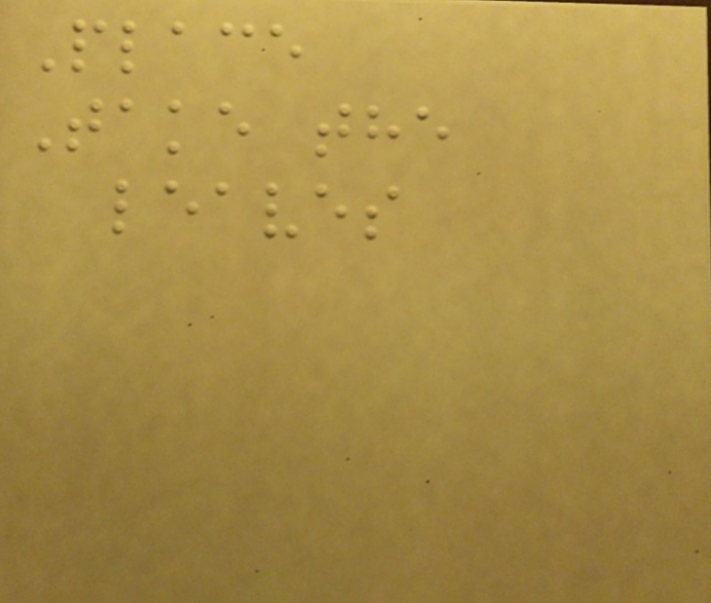Place
Take the
leaves
